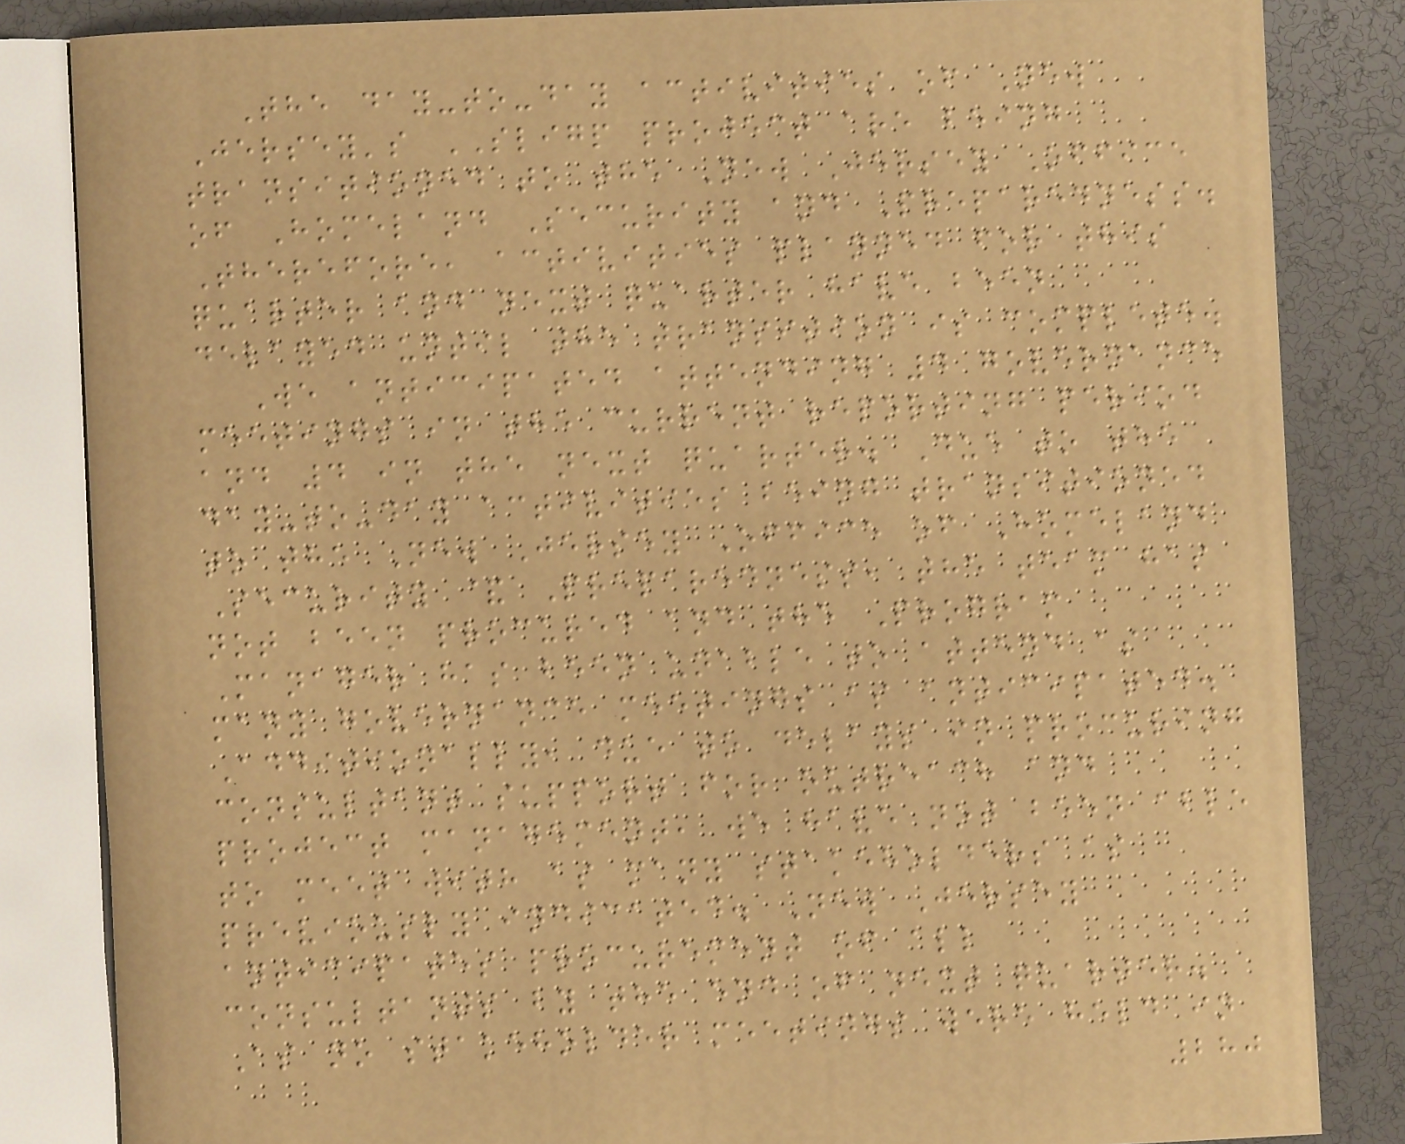The day-to-day activities of New
Jersey's SLIGP project are being
transitioned to the New Jersey Office
of Homeland Security and Preparedness.
Therefore, activities planned for this
quarter and next quarter have been
delayed until the transition is complete.
We anticipated attending 4 governance
meetings in the current reporting period
and 4 in the next quarter. Due to the
day-to-day activities being transitioned
to the New Jersey Office of Homeland
Security & Preparedness, the team has
not been procured and the Program
Manager has been unable to attend as
many governance meetings as anticipated.
Additionally, due to delays in procuring
consultant support for outreach and
project management, we have not been able
to meet with as many stakeholders as
previously indicated. New Jersey
anticipates procurement of all
consultants by the end of next quarter.
As no stakeholder meetings were held in
280
